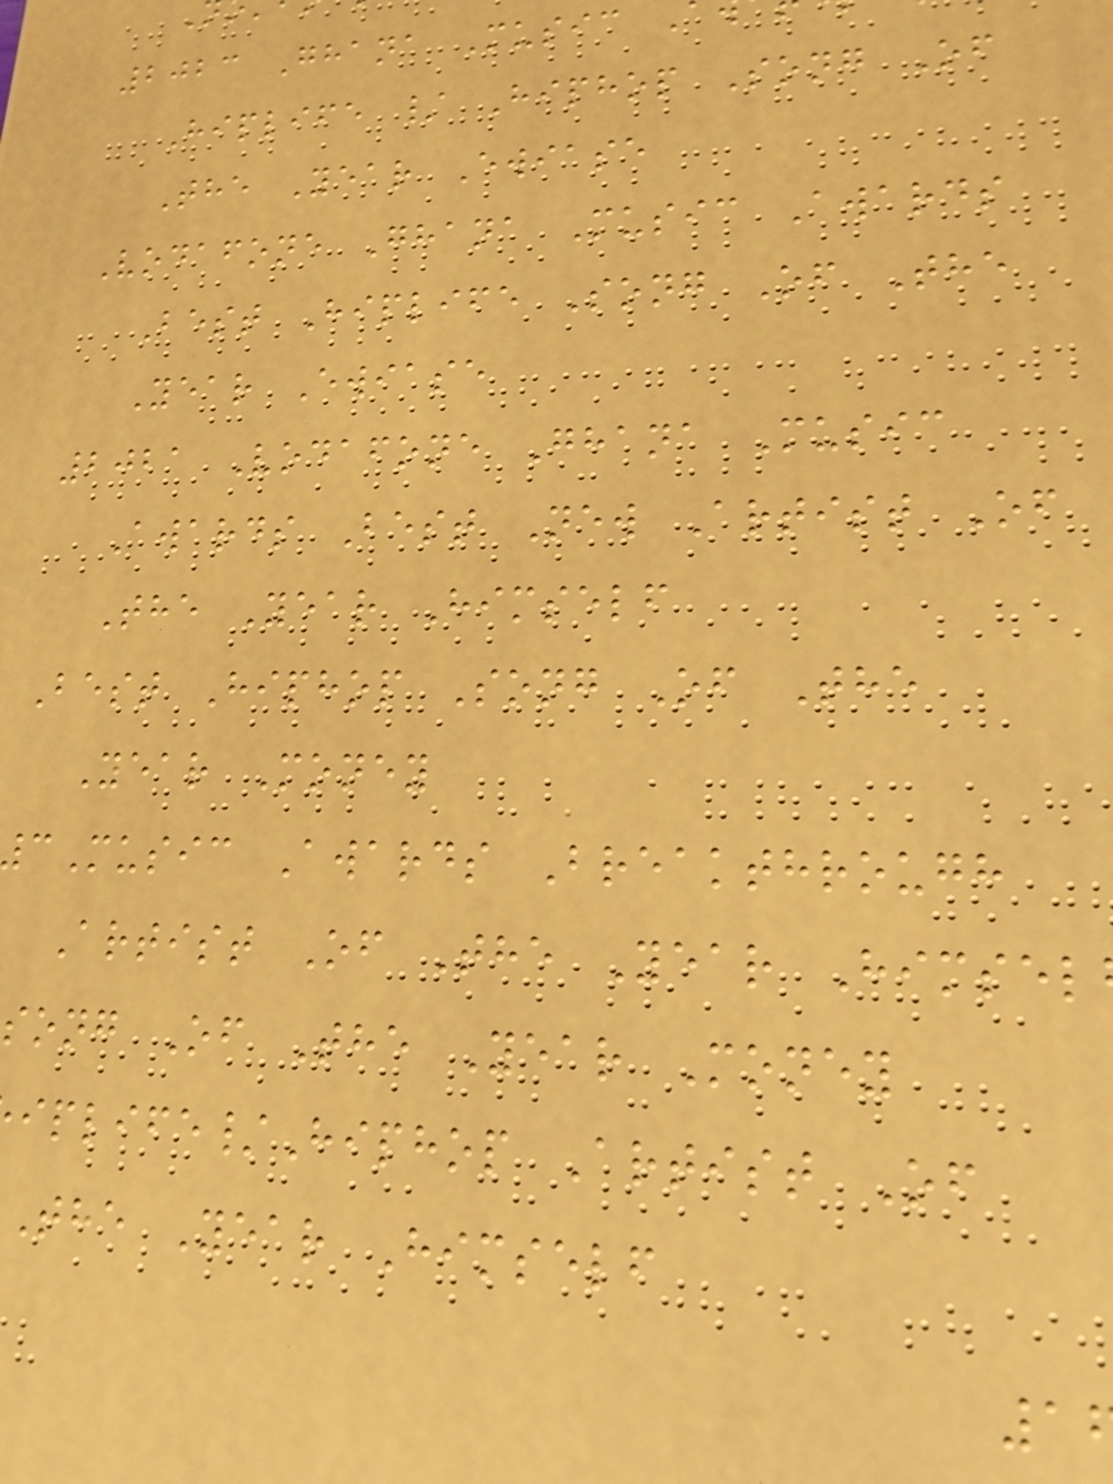2023 Ghana Music
Hiplife / Hiphop Song Of
The Year Ewiase
Vodafone Ghana Music Awards
Best Hiplife Song Of The
Year Ewiase
2021 Vodafone Ghana Music
Awards Best New Artist Of
The Year Himself
Best Hiphop Song Of The
Year Money
Music Awards Breakthrough
Artist Of The Year Himsel
song Of The Year Money
iplife/Hiphop Artist Of
The Year Himself
